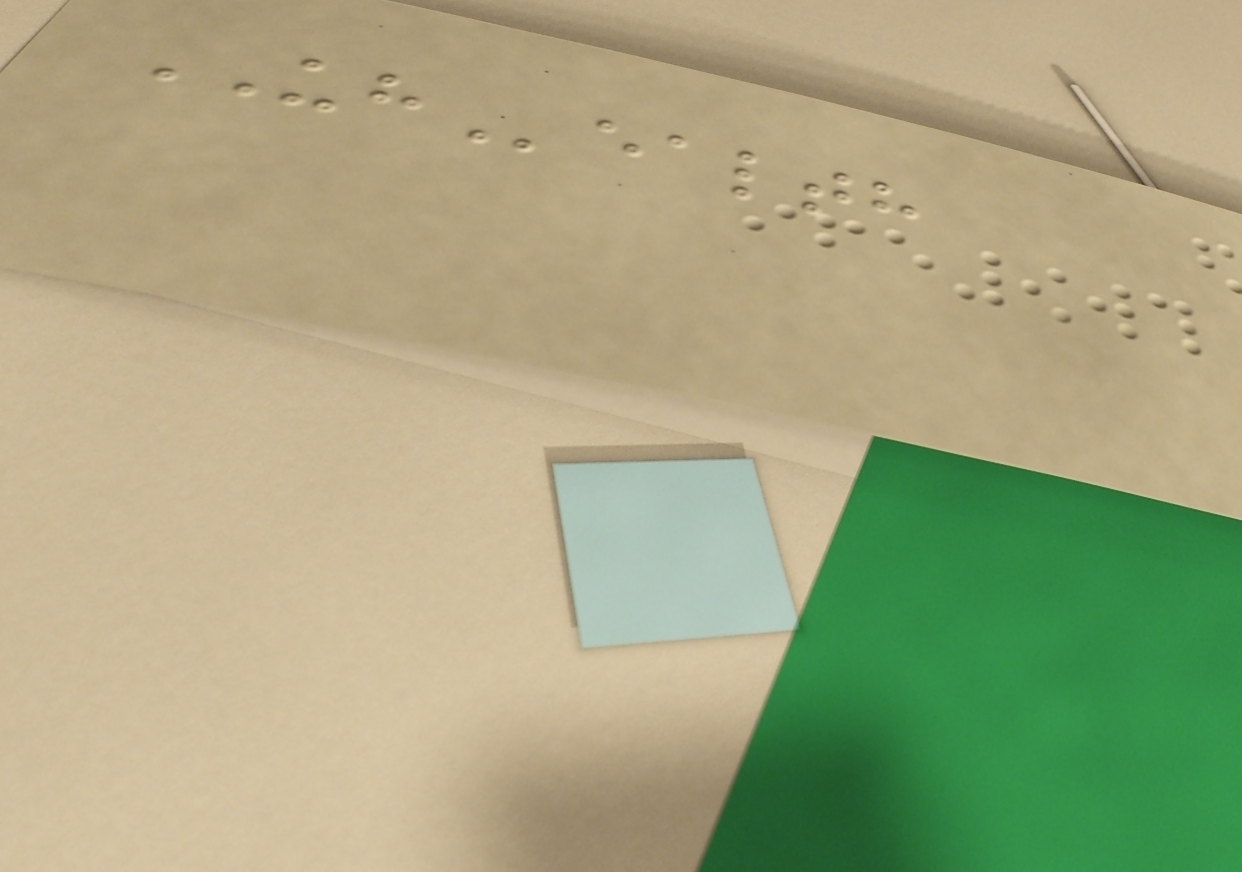UHealth
